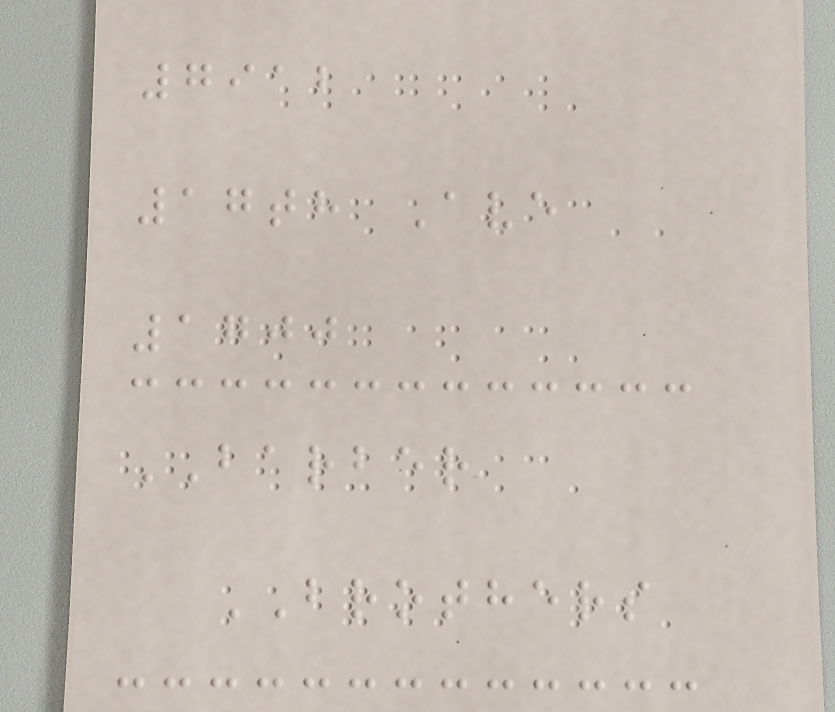7912
17th Ave
1700
BARBER
BROTHERS
